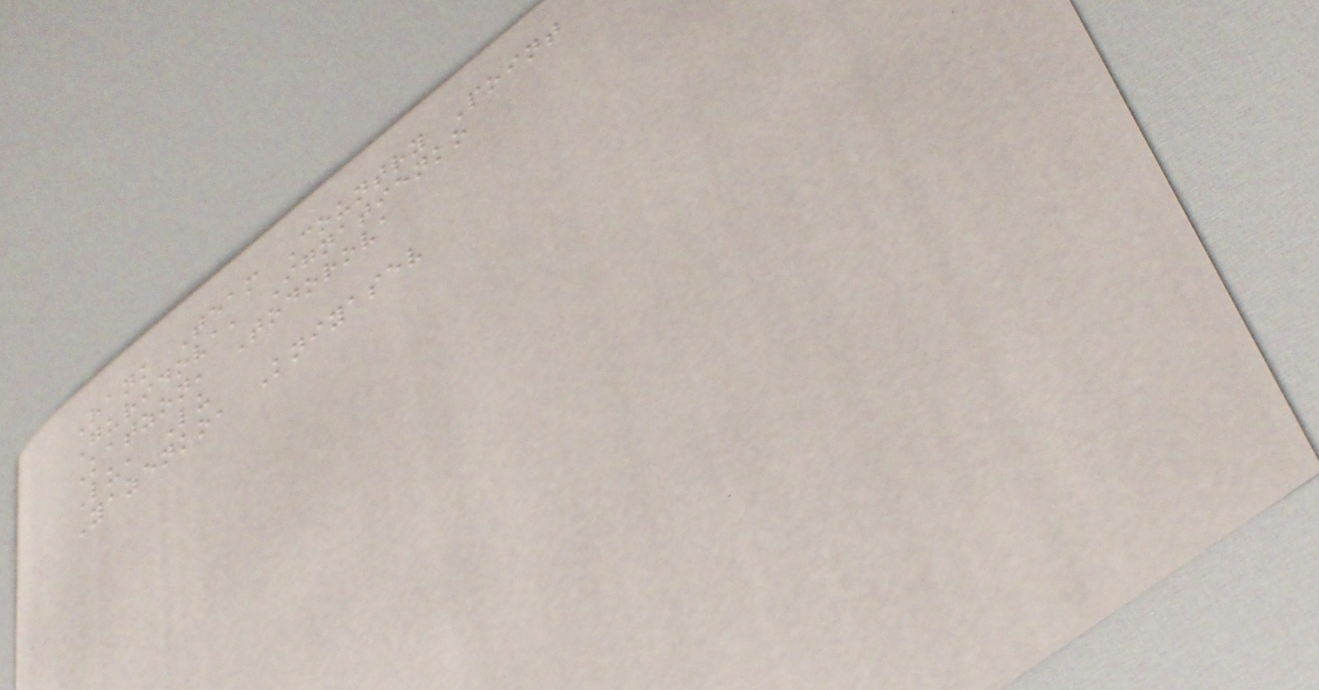Rank Team Country Point
Guridova, Ignatienko
Katzon, Todorova
Lu, Lu
Yazenko, Kniyasev
